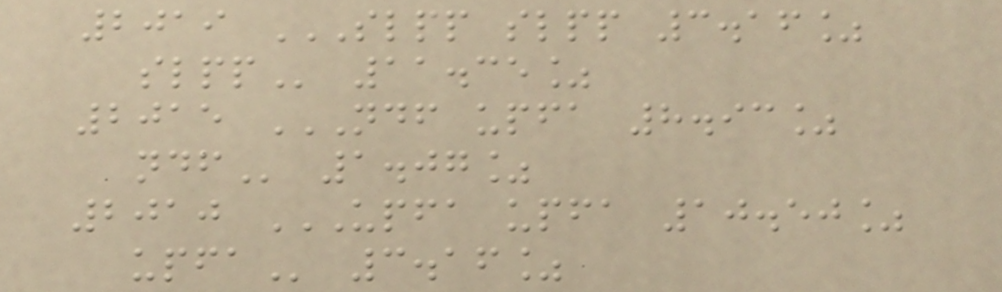2019 SLPP SLPP 3.16%
SLPP 11.35%
2015 NDF UPFA 8.93%
NDF 1.07%
2010 UPFA UPFA 10.50%
UPFA 3.16%
